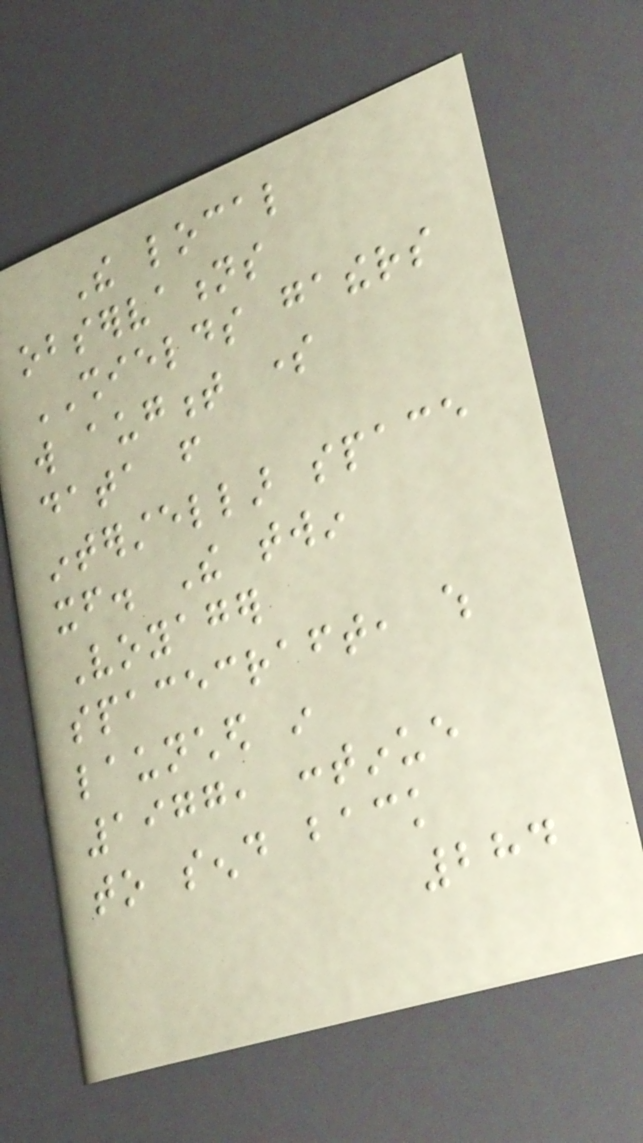The local
observations
SHIELDS gathers
will augment some
data from
interstellar space
itself. The twin
Voyager
spacecraft, which
launched in
1977, continue
to send back
284
